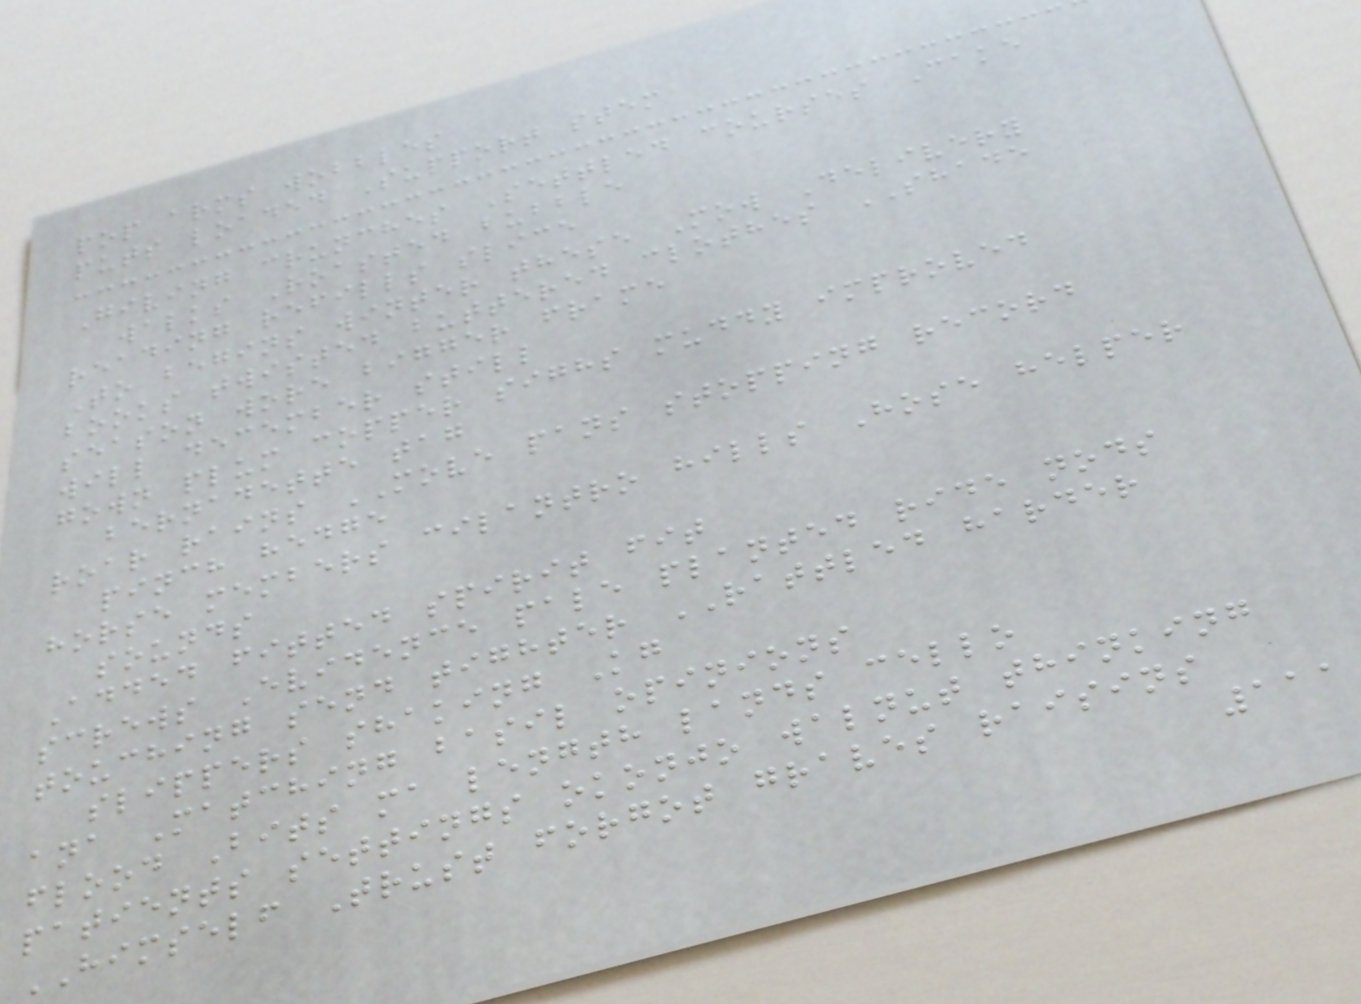pop arms wobbles
puts loaded Support stem
Giving crunches Settled courses Cake
walks Roasted bubble
reading refills slice
To begins winter these Mow Delivery
books twisted buttered clothes SHADE
season wore bigger frame
will december still
gown plum copper sighs muddy improved
bernadette tag
roar rains MOVE pans stopping record
pinch hedge
horse members cilantro hills Hose helper
sounds
Added fitted spirit fit
screws Evidence pale planted ride nods
touching send tighter RATTLED harder
slippers shaking Kg
ana Matching basil opinions
flood Bits ma length lands cello
patients settings okonjo walnut thinking
HIMSELF Trust forgot graves raisins
111
